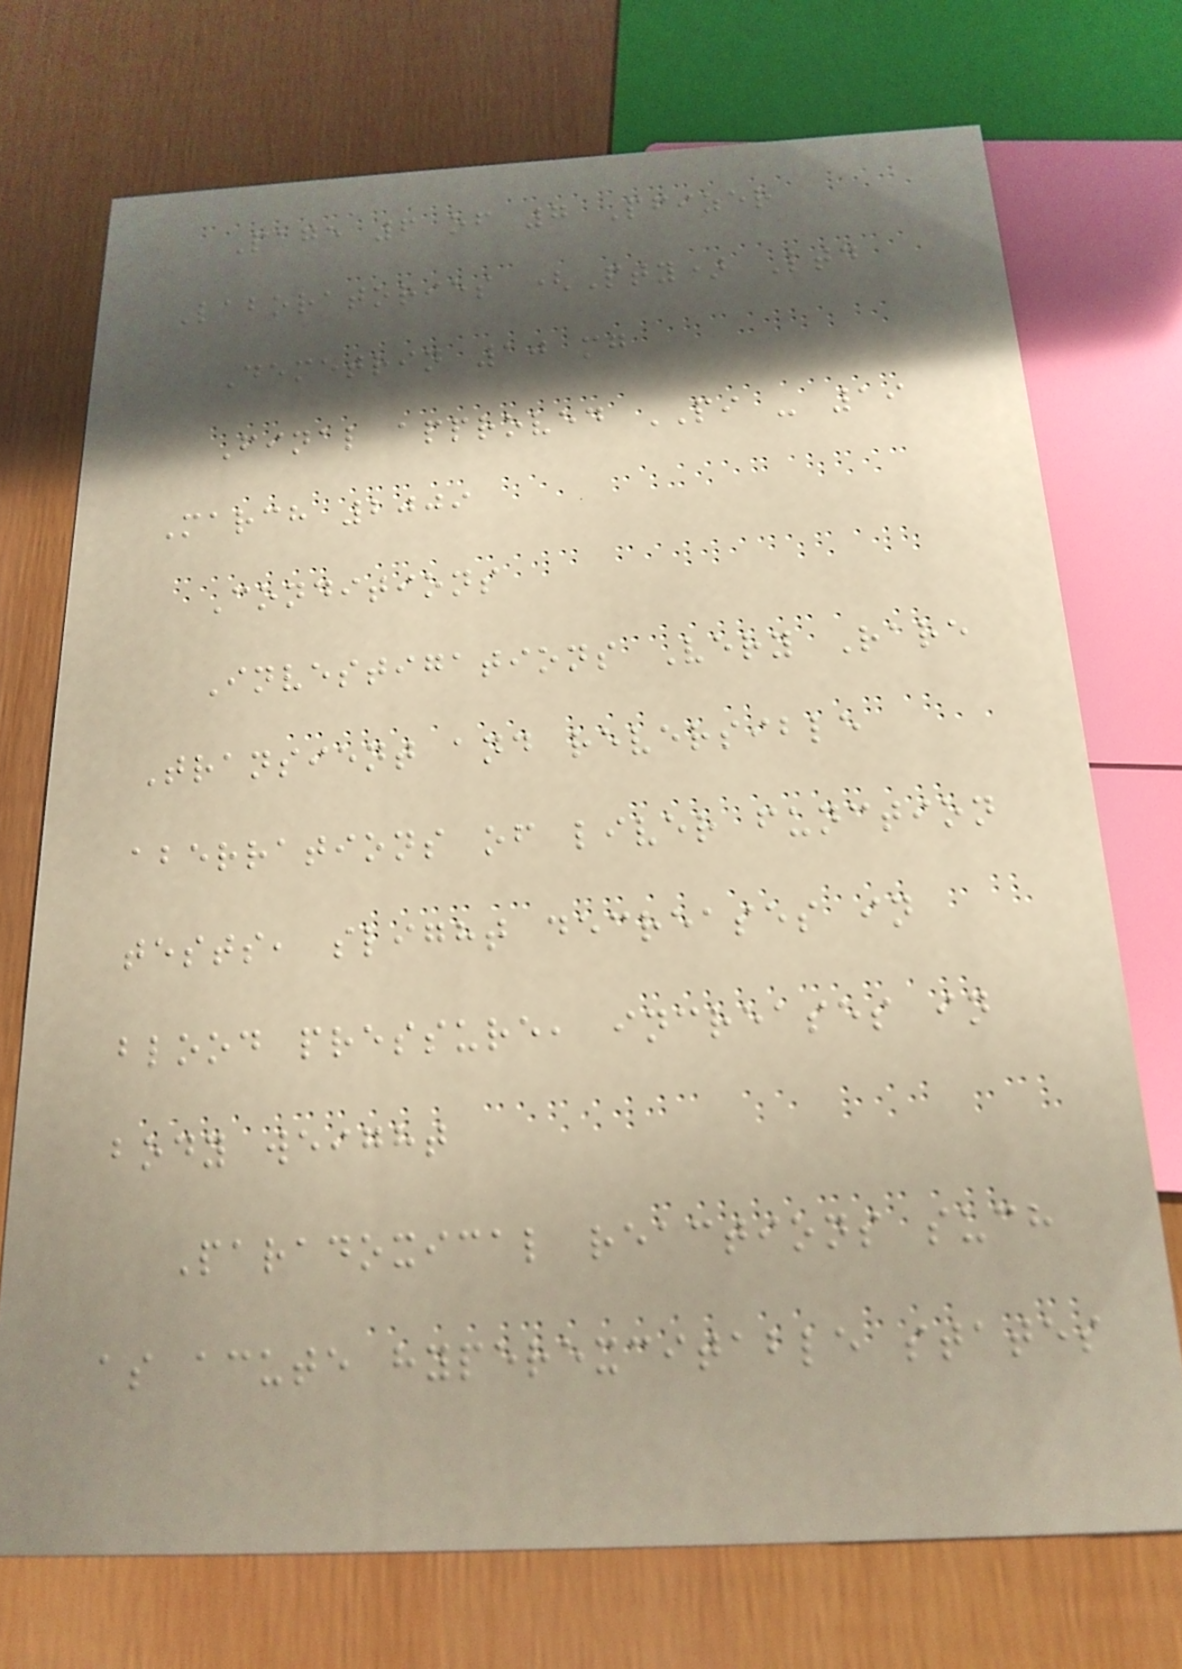Page 6 of 7 Pfizer
Laboratories (Pty) Ltd
Demetrin 10 mg
Final approved PI - 19
March 2009
Conditions
Investigations Very Rare
Transient and reversible
aberrations of liver function
tests, slight decreases in
blood pressure, increases in
body weight
Paradoxical reactions such
as acute hyperexcitable states
